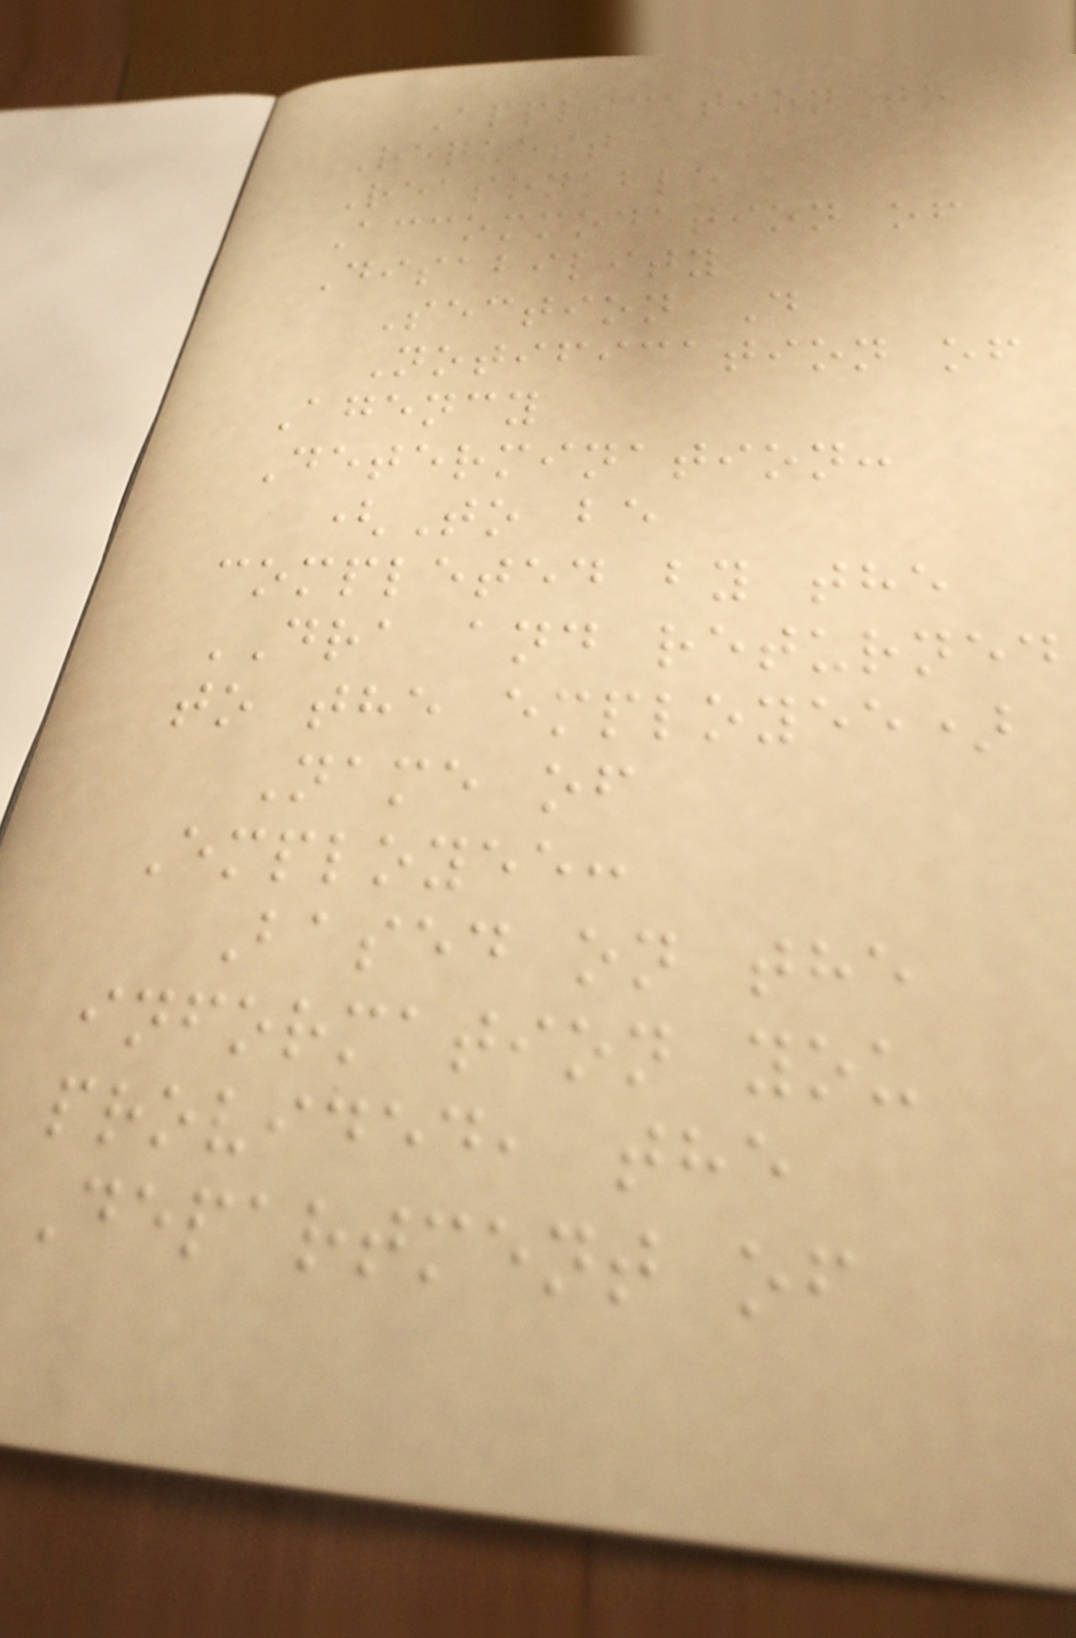Application to
Request
Reasonable
Accommodation of
Disability
Section D
Notification of
Agency
Determination:
(To be
completed by the
DRA and returned
to the employee)
Name of
Employee:
Based on the
information you
provided, the
Department of
